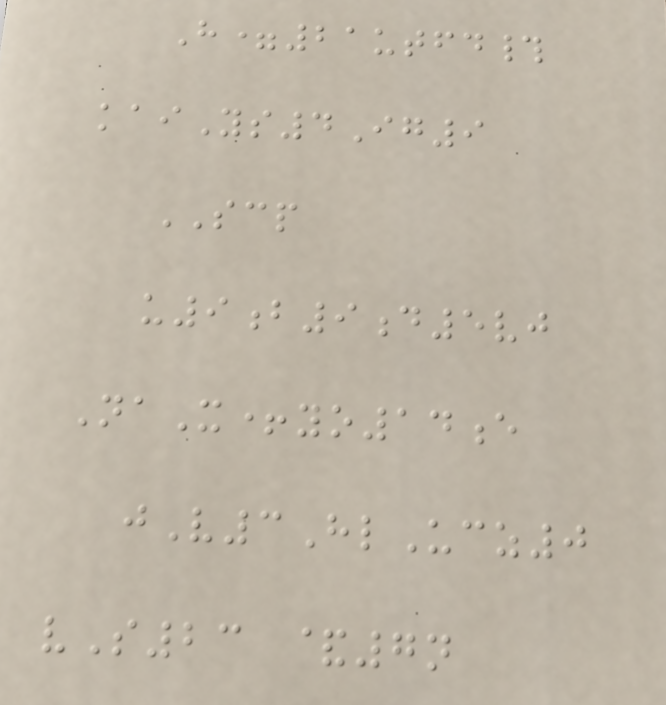H=21utfd#
kaiYs4Ig9
SCP
u9b9d5vj
NaX+yo14e
jV3HlUcz0
vS23 &7n
